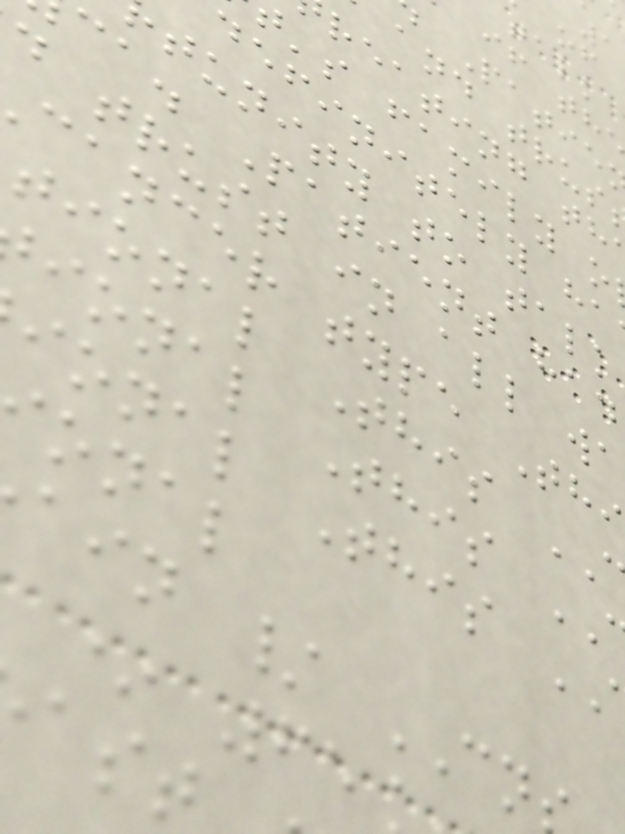and trus
reating th
's family o
definitely ha
tunity to talk
ca. Patient had
d trust in all wa
cancer type Th
tional This
ional This
ional This
onal
ain / CN
* 65
